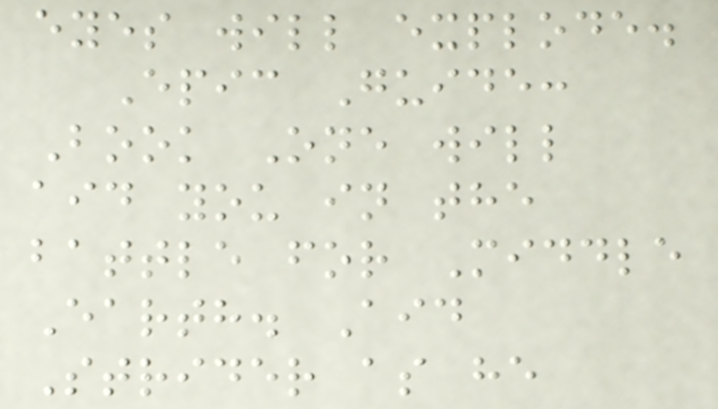eyes will explode.
Epic Guide:
Book One will
aid you in the
battle for Middle
Earth. Aid
Strider as he
